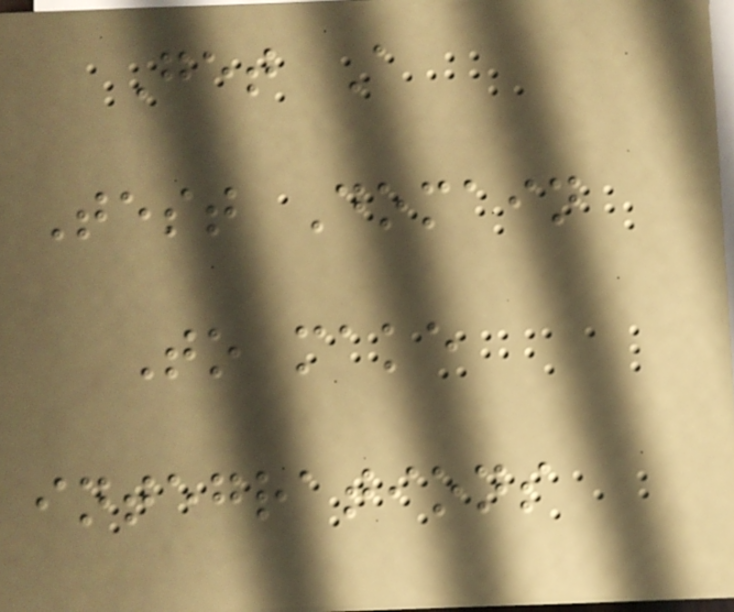Get A
Test Domain
To make
integrations
